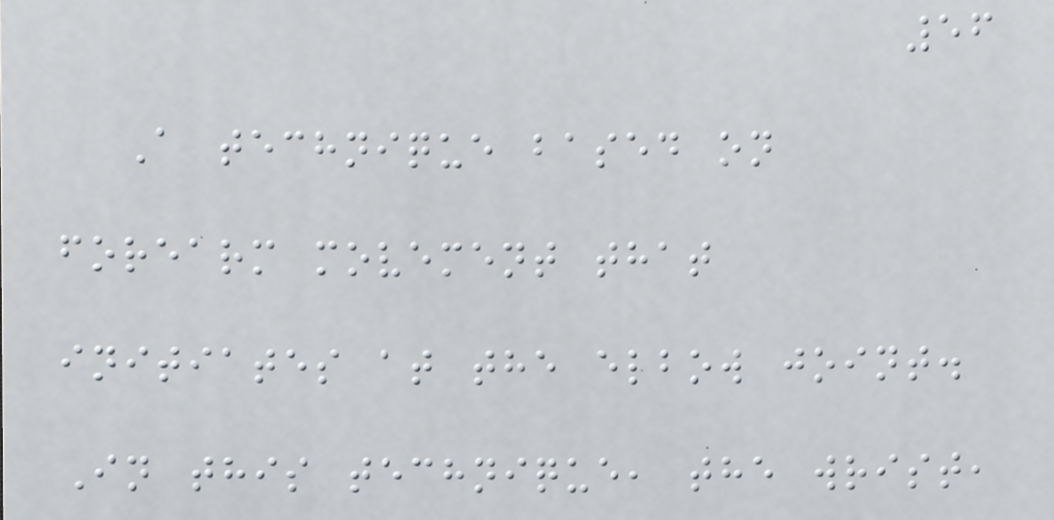56
A technique based on
forearm movement that
initiates at the elbow joint.
In this technique, the wrist,
